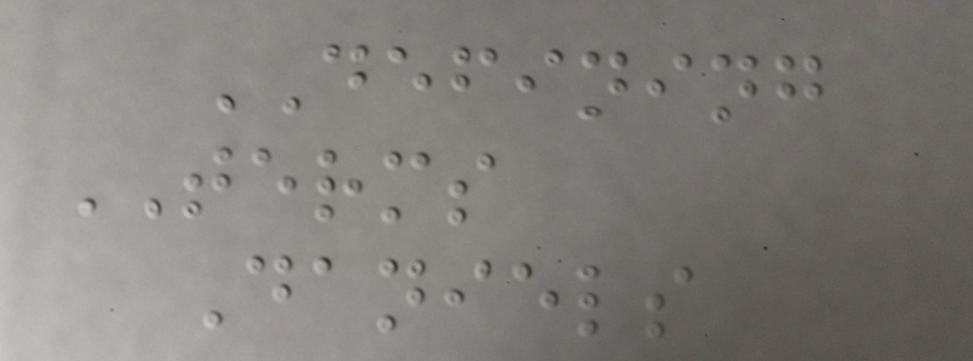DEFINING
TERMS
Daniels
